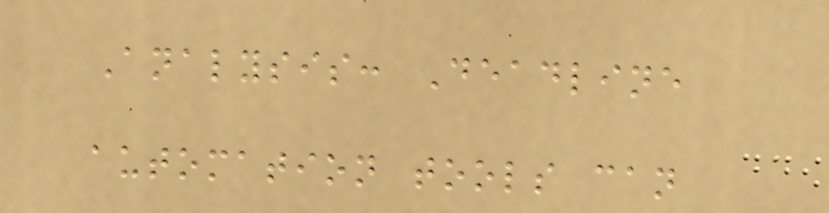Analysis: Deadline
automation tools can
